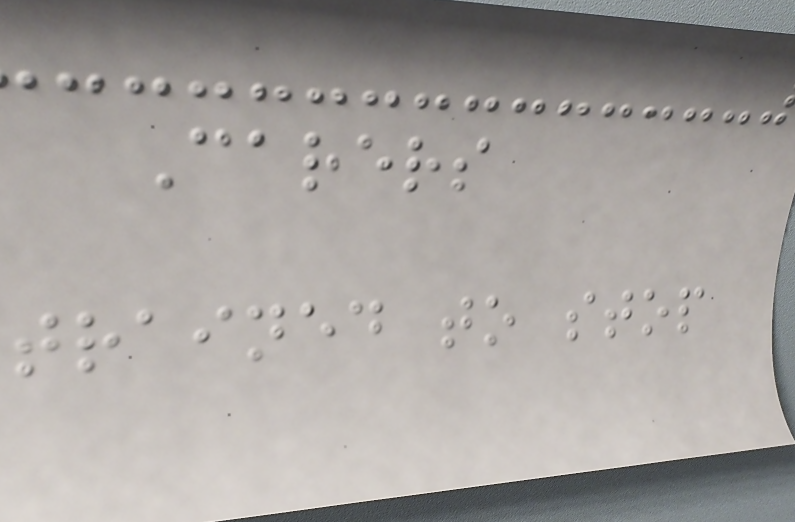Carers
trained to stop
